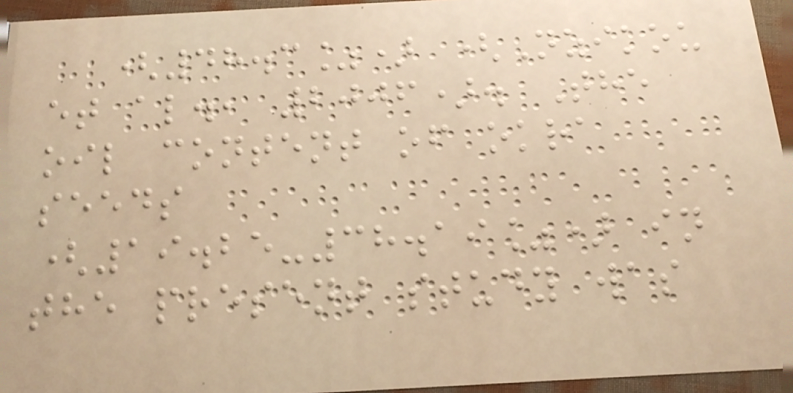(48.3%) (Nzikou
et al., 2006). The
oil content of okra
seeds
(19.25-38.19%) in
the present study was
